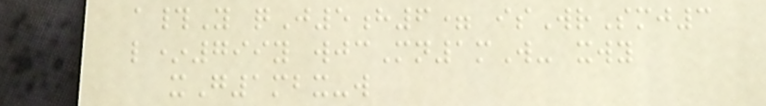a#Y qJ5h6= isWrSmj3
l*799y wjcMn1mW- xwy
xG1mbx-w
